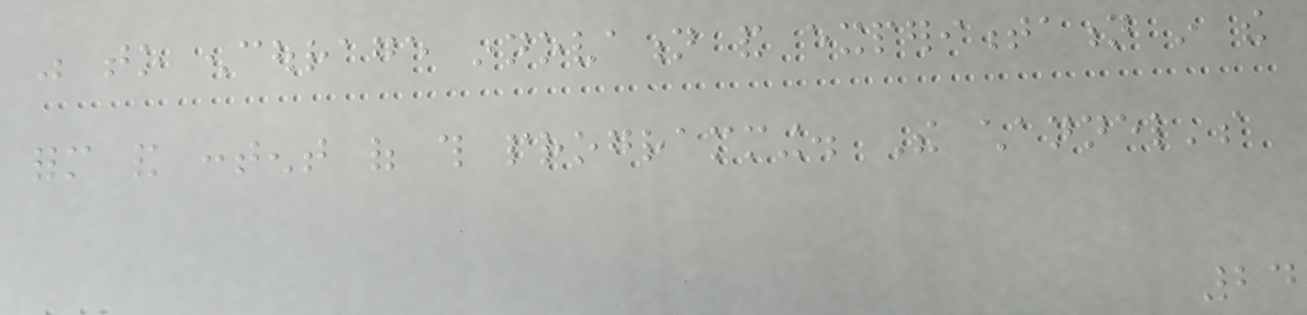was to encourage innovation and experimentation in the
form and content of this programming. The channel's
24
